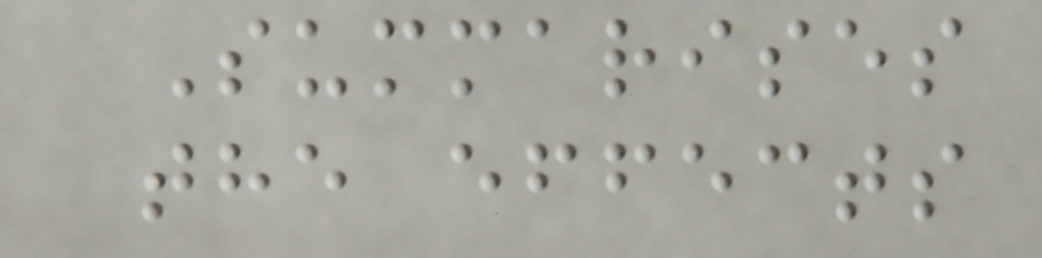Summarises
the effects
